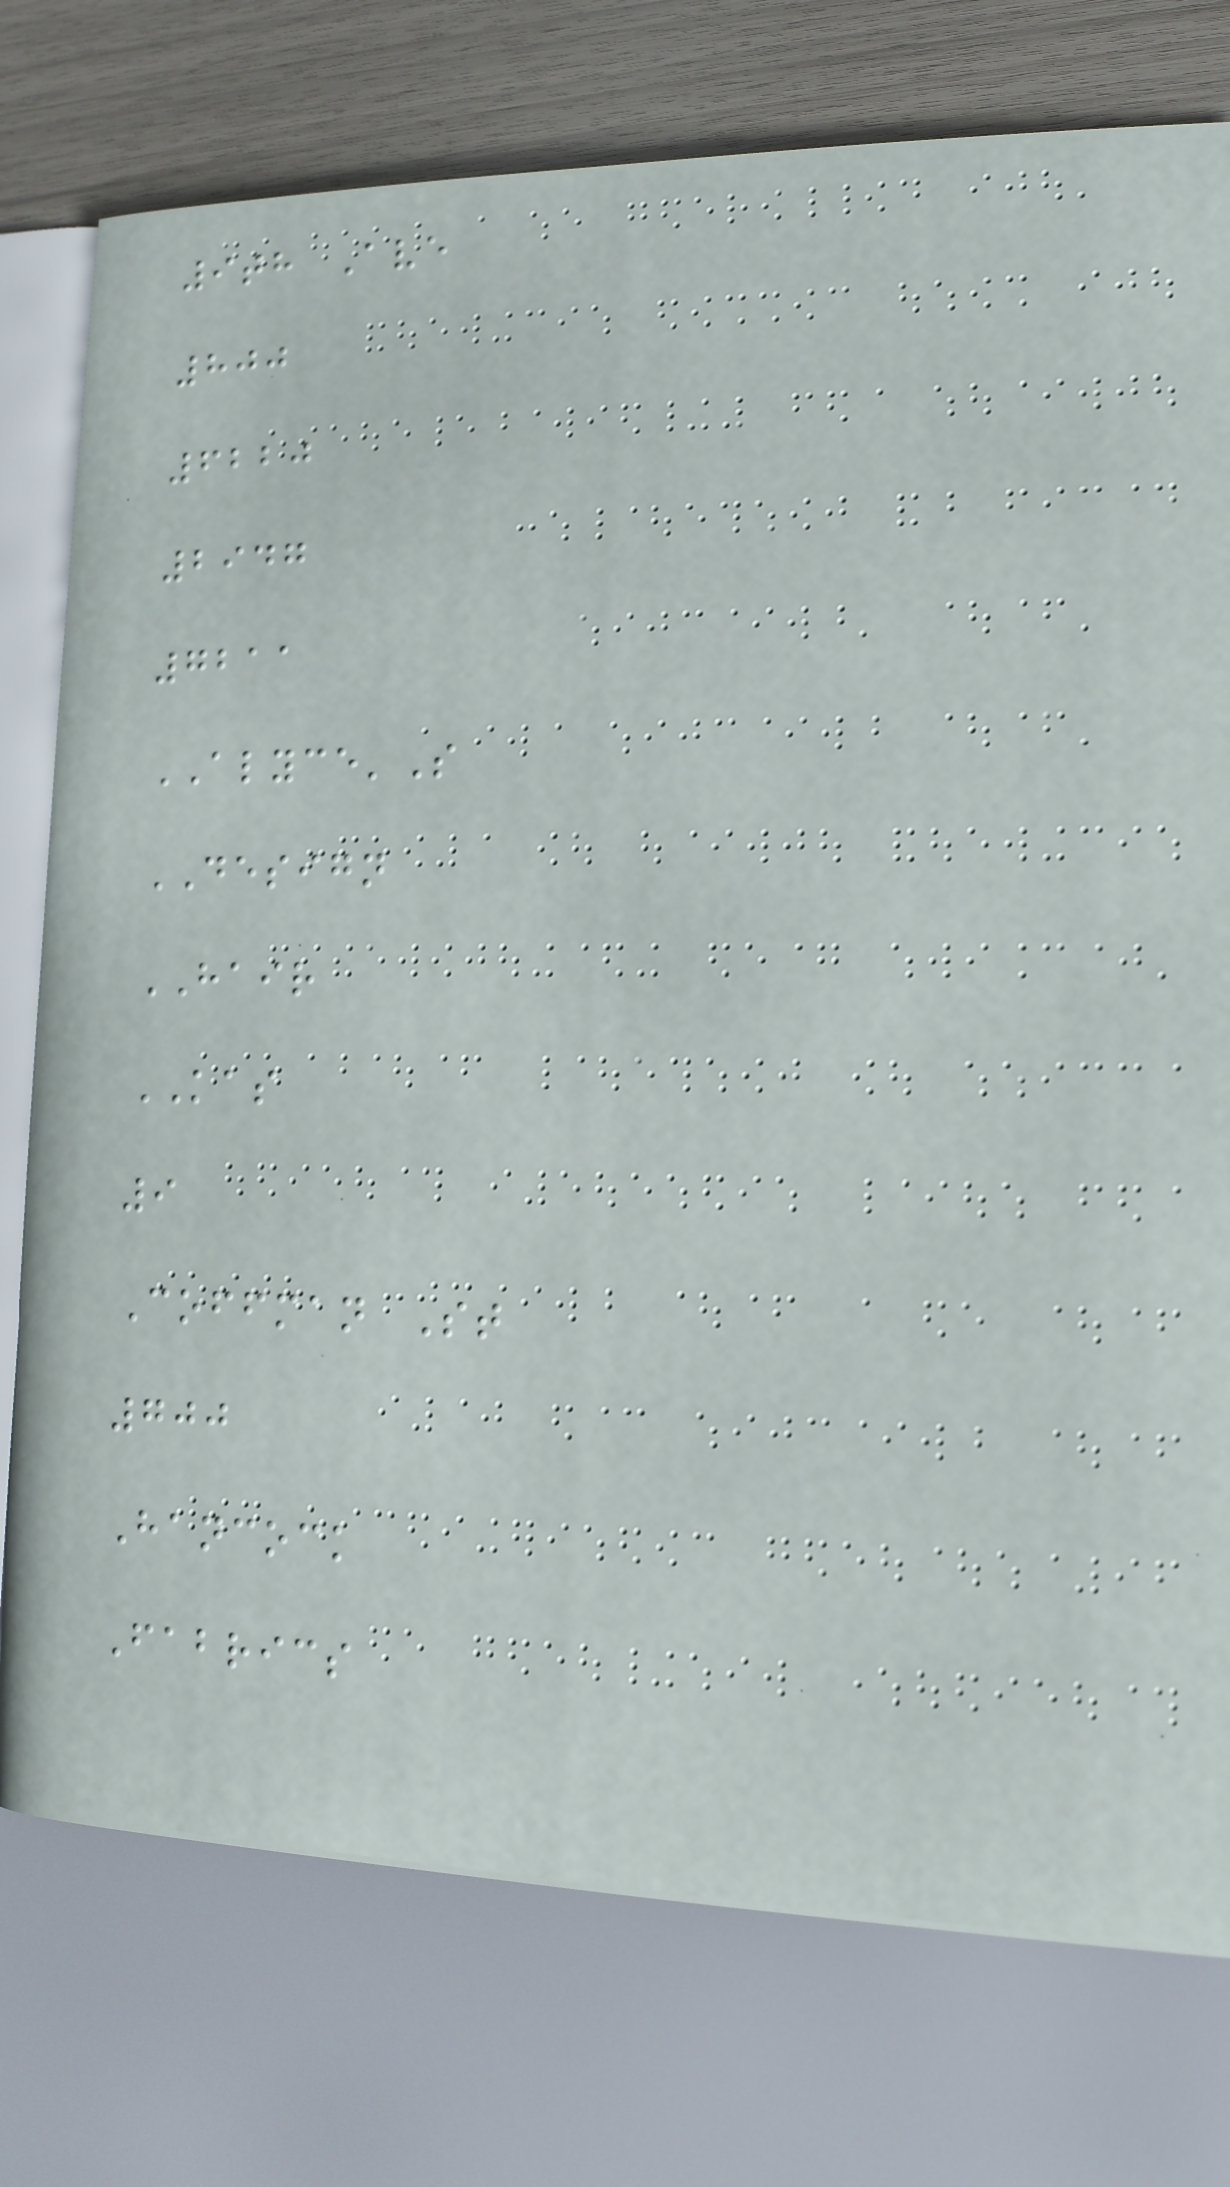9th Ave
800
6220
2947
7211
ALYCE'S
DESIGN
HAIR
KAS
9
Coffman St
700
Hancock
Fabrics
